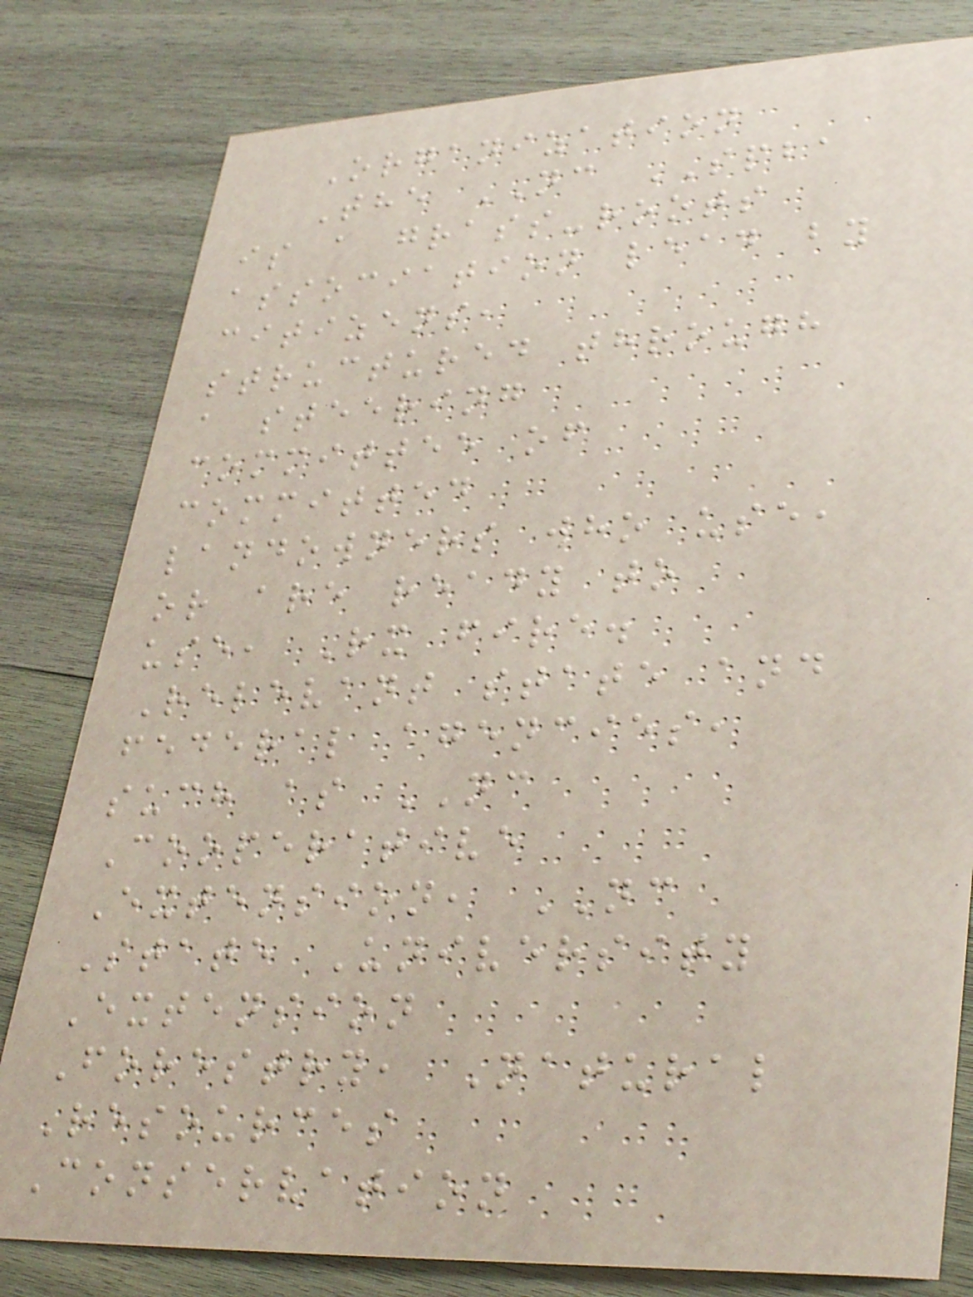Organization
The NC SPBA
is a grass-roots
association lead by
citizens,
structured through
a steering
committee of
committed
landowners who use,
or are ready to
use, Rx fire.
Relevant state and
federal agencies,
such as NC
Cooperative
Extension, NC
State University
Extension
Forestry, Natural
Resources
Conservation
